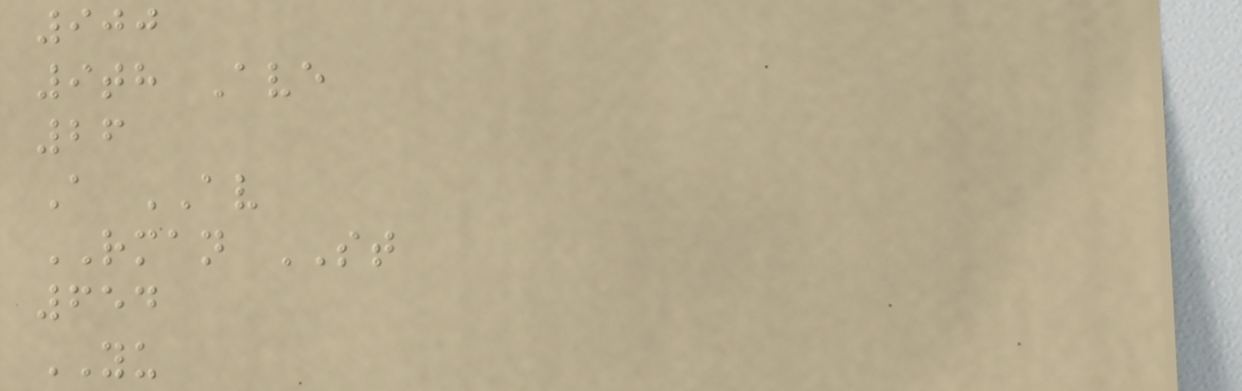900
9th Ave
26
A AV
RMAN ST
654
YU
